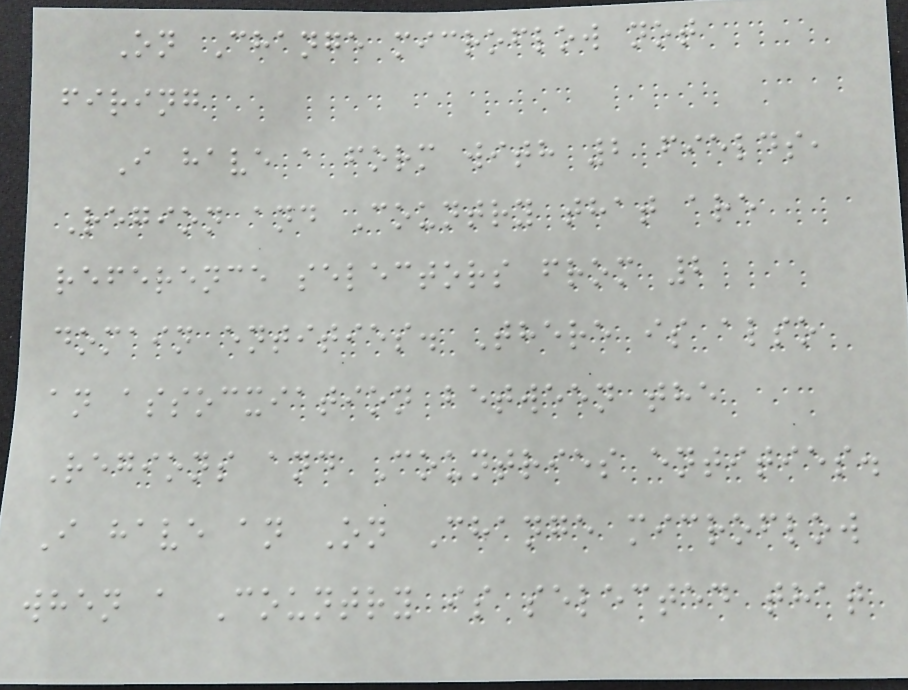On Change microflow not
firing
I have a form with 2 fields,
Region and Country that are
reference selectors from 2
domain entities. There is also
an assocxiation between the
Regions and Countries entities.
I have an On Change microflow
when a Country is selected that
